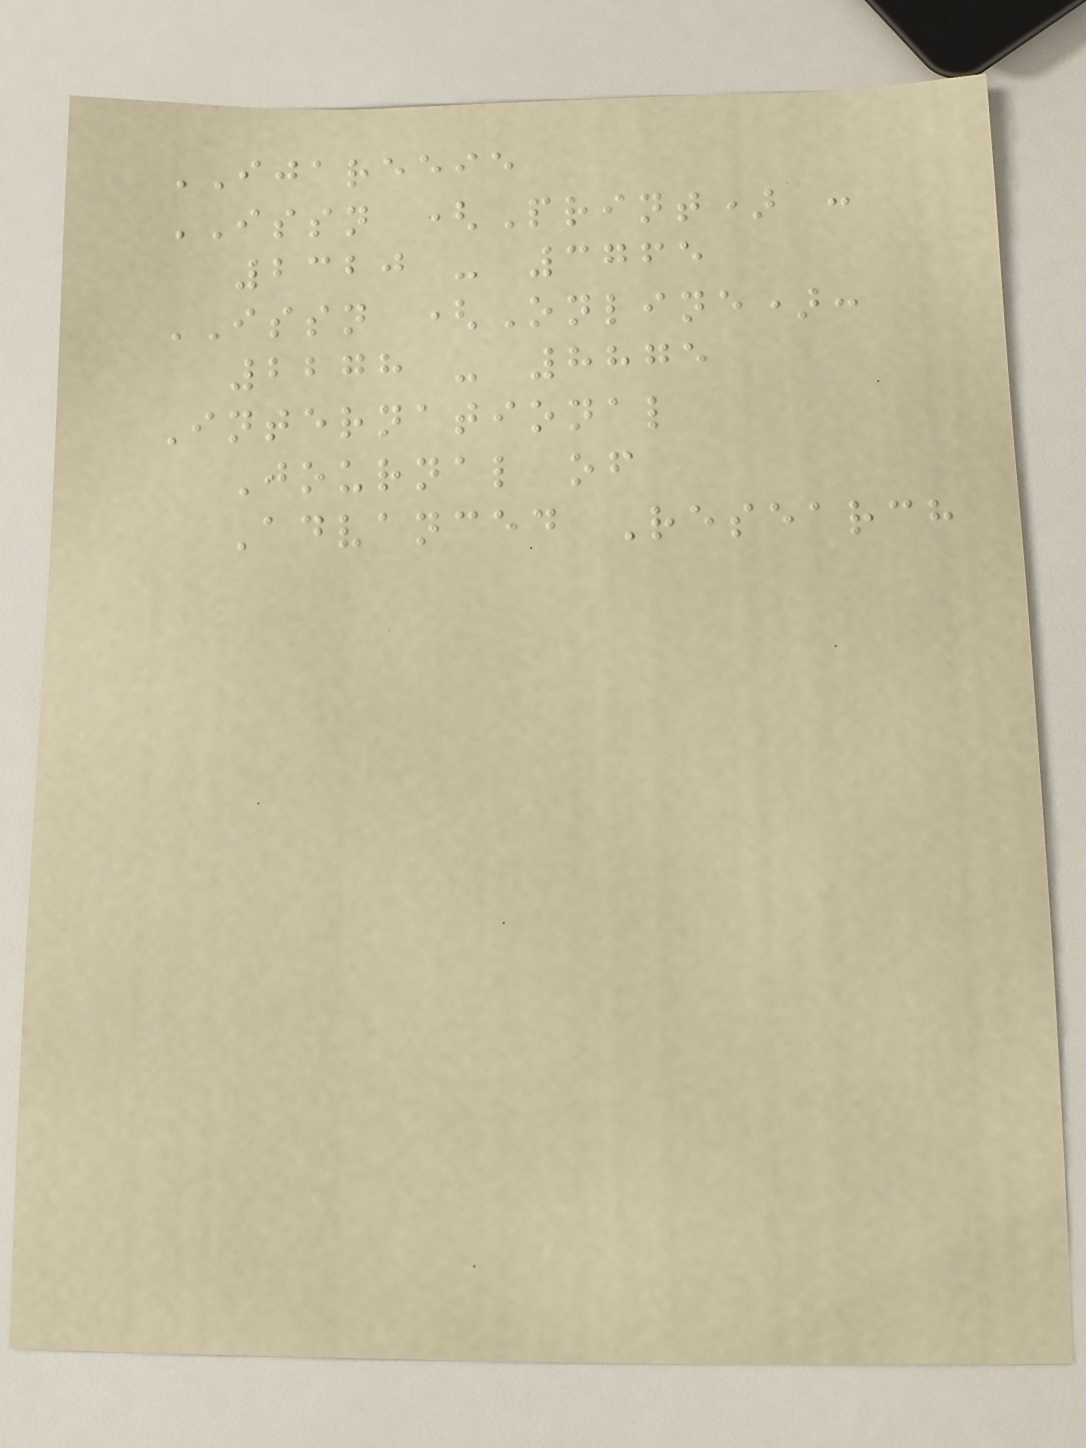IJAREEIE
ISSN (Print) :
2320 - 3765
ISSN (Online):
2278 - 8875
International
Journal of
Advanced Research
